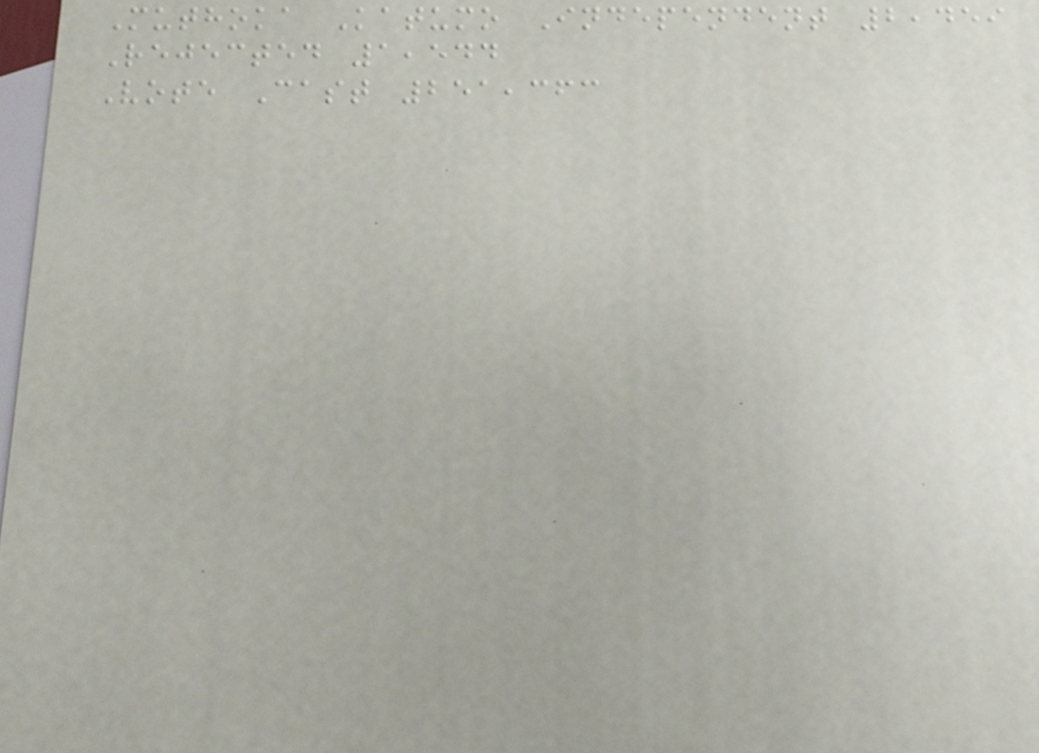Muthoka Katumo Independent 2,459
Rejected 1,544
Vote Cast 251,363
